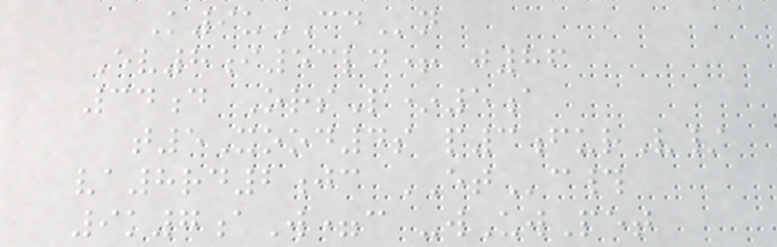K9uCDn
Ev8i53ld+ j86
34d OrsP*5a
t5Xood4s p3furV/
va8rd2jc ETc#
9k7aW=c -wUwPet
